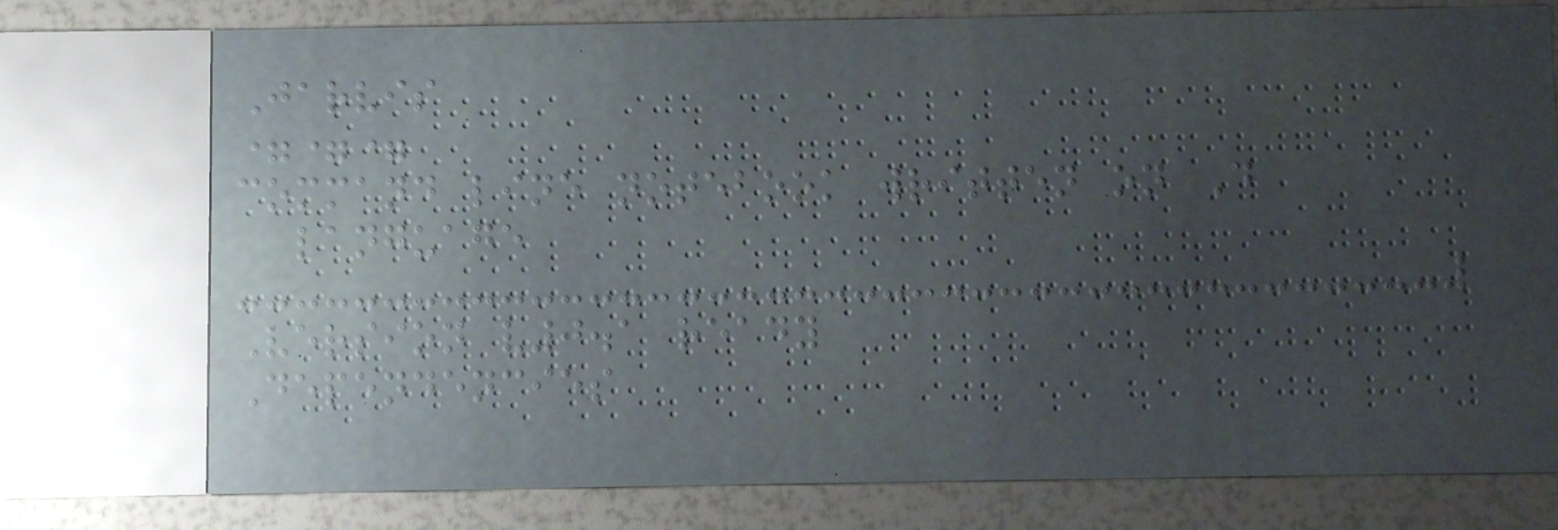Jarvis
===
command line notebook written on D
language
Version v0.1 ready
Dependencies
